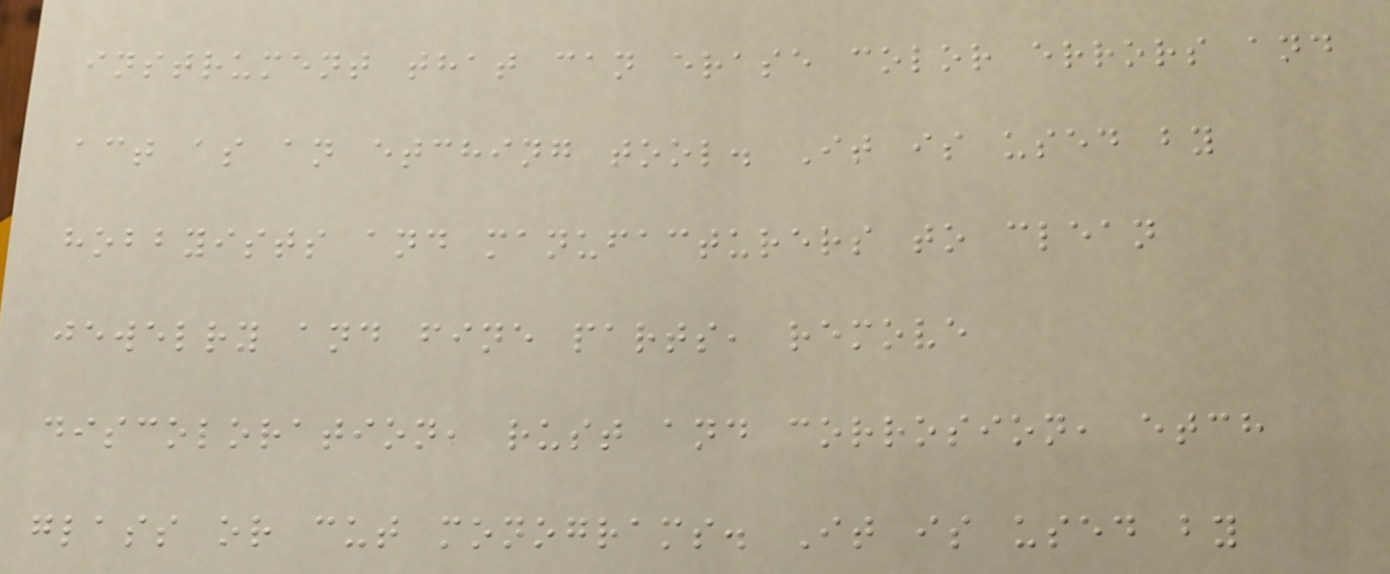instrument that can erase color errors and
act as an etching tool. It is used by
hobbyists and manufacturers to clean
jewelry and fine parts, remove
discoloration, rust and corrosion, etch
glass or cut monograms. It is used by
